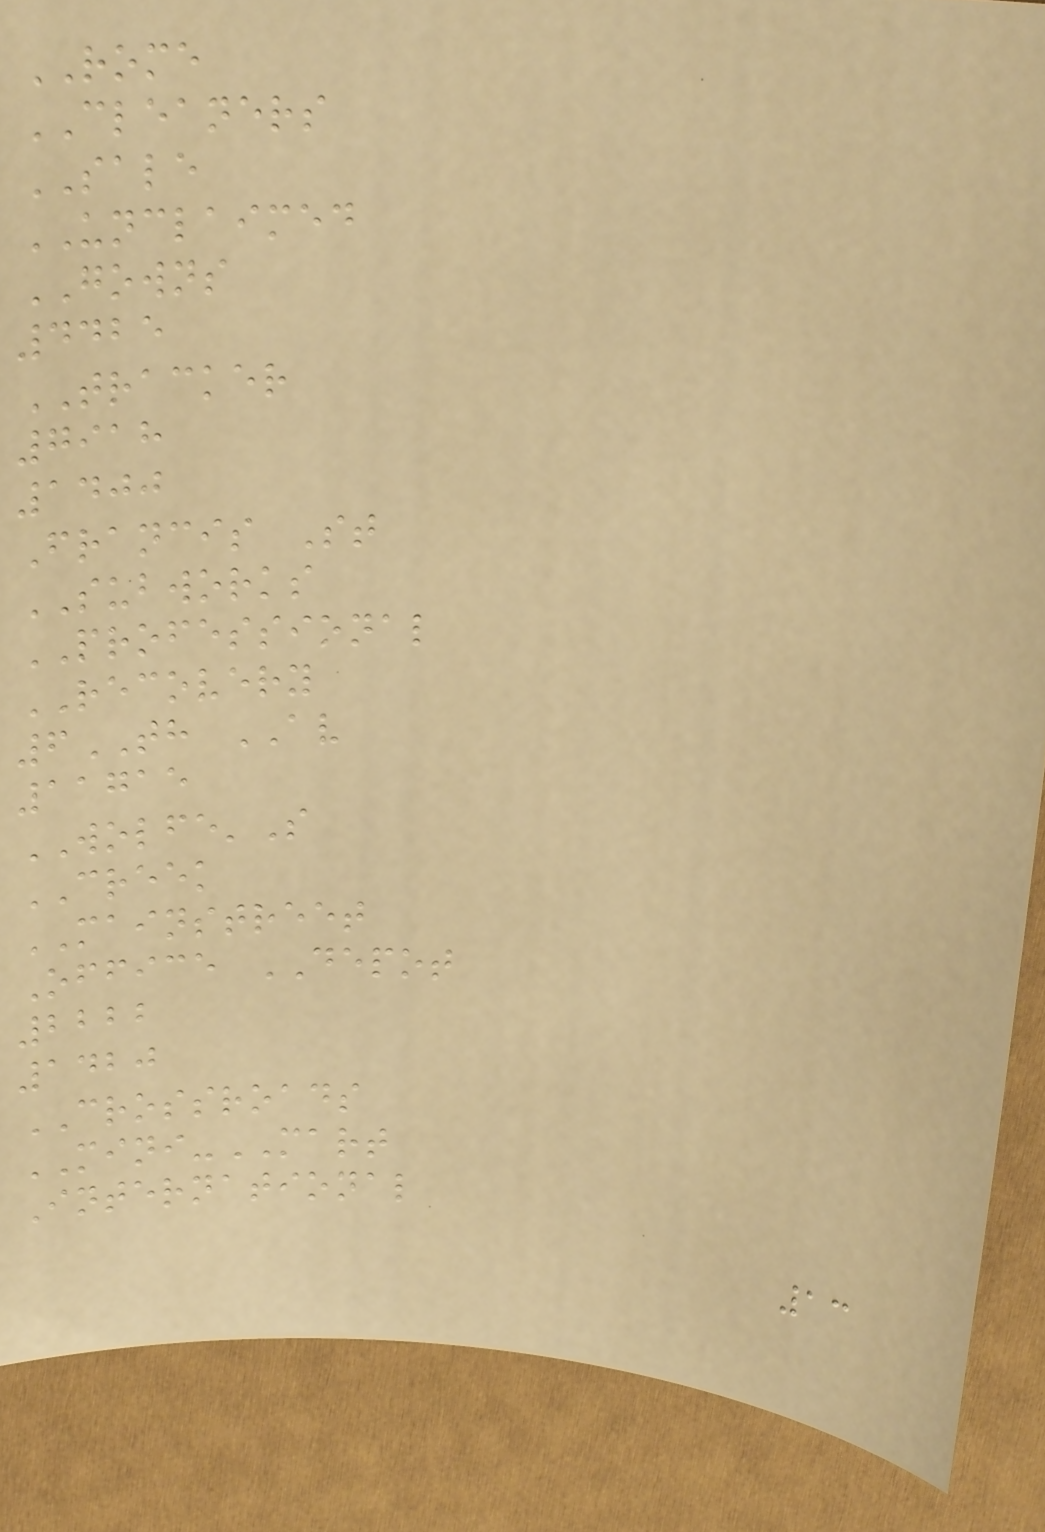ROME
CLEANERS
SALE
UNCLAIMED
GOWNS
4425
TRACKER
7918
1400
Francis St
SUBWORKS
PROFESSIONAL
RECOVERY
6TH AV
11715
WOLFE'S
CREEK
MAINSTREET
Office DEPOT
2222
1420
CROSSROADS
MINI-MART
International
13
